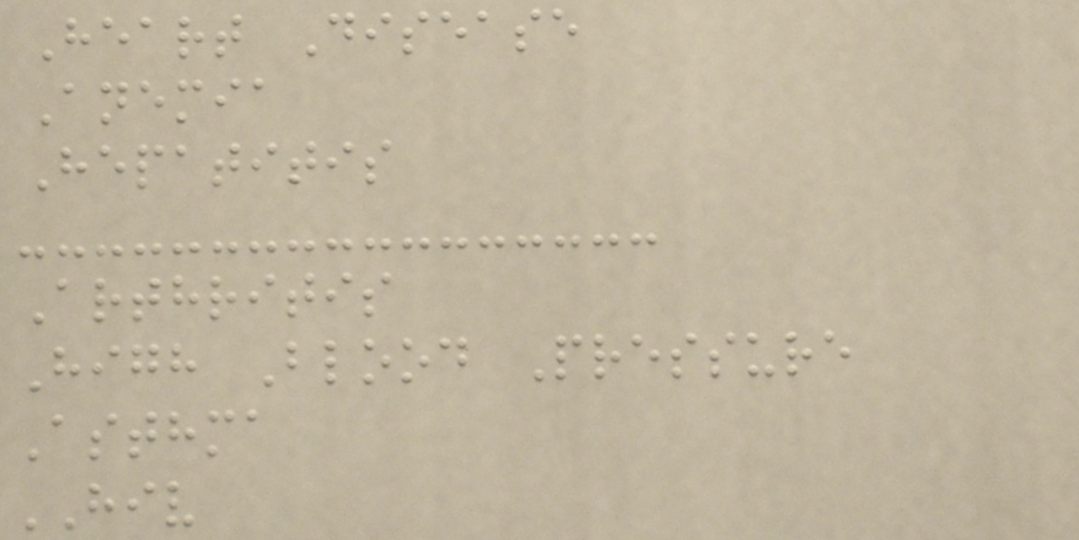Heart Disease
Anemia
Hepatitis
Arthritis
High Blood Pressure
Asthma
HIV
